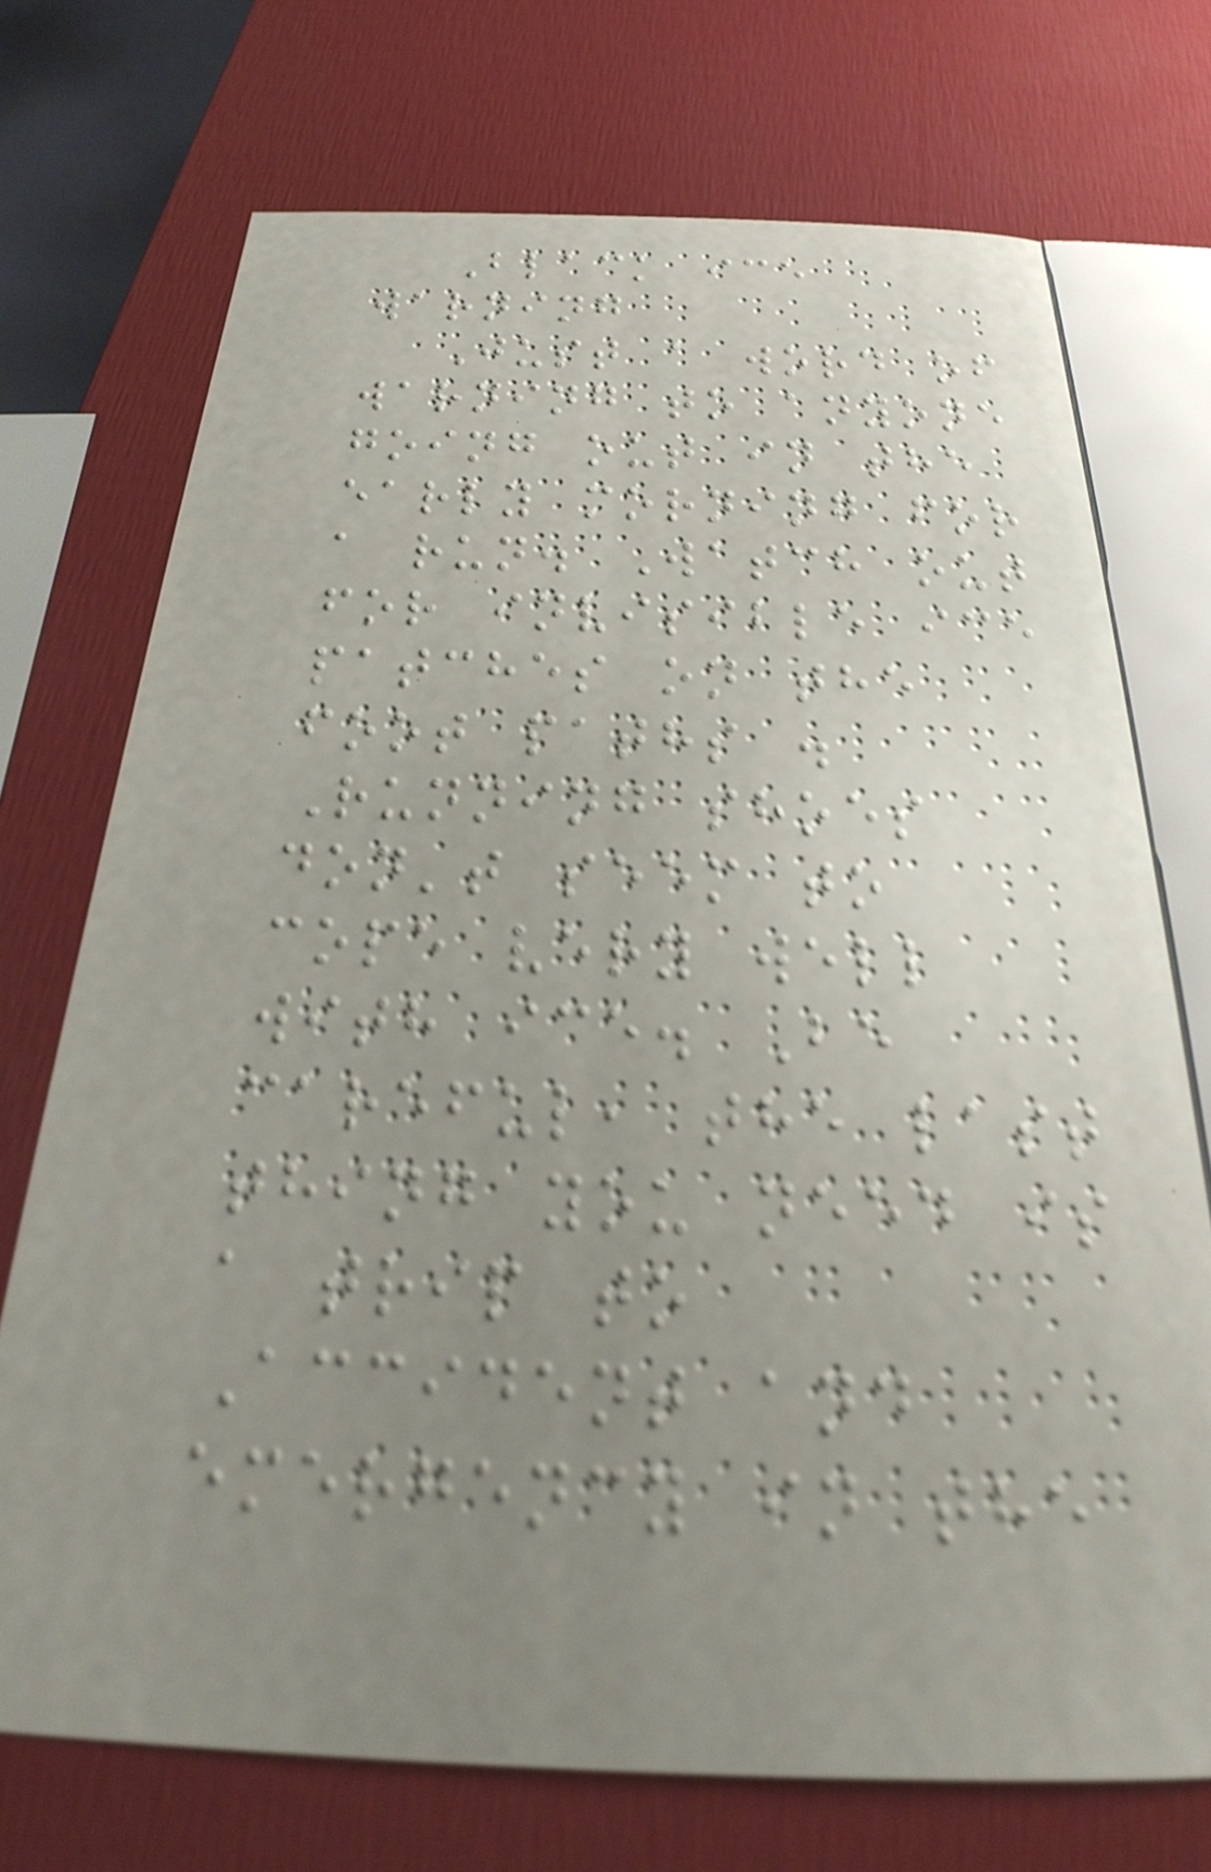Black ice
warning
Just a word of
warning to anyone
going out in the
early morning for
a run. Watch out
for invisible ice
patches on the
foot paths .
Running shoes
don't seem to
cope very well
with ice. Be
careful, the last
thing you need is
a trip to
Accident and
emergency in the
